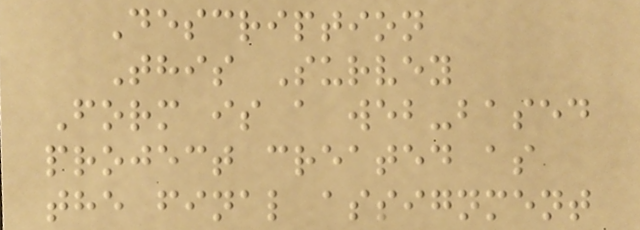Description
This Survey
Form is a web-based
project created as
the final assignment
